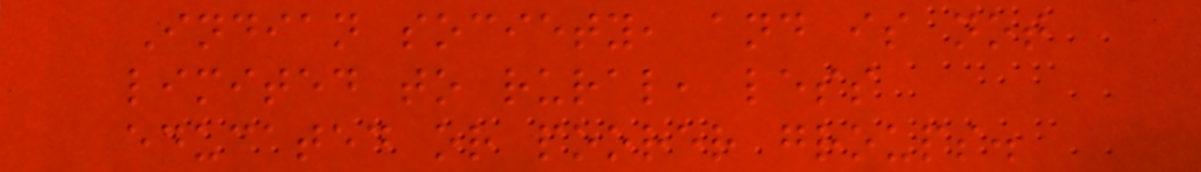Indian society, and is not
limited to rural, less
educated or poorer groups.
